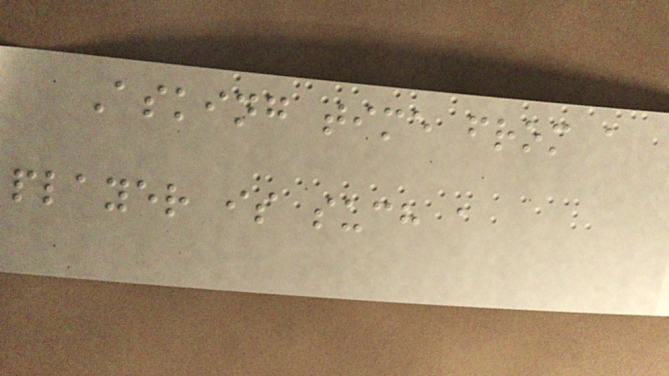Asking time from a
player is such a
